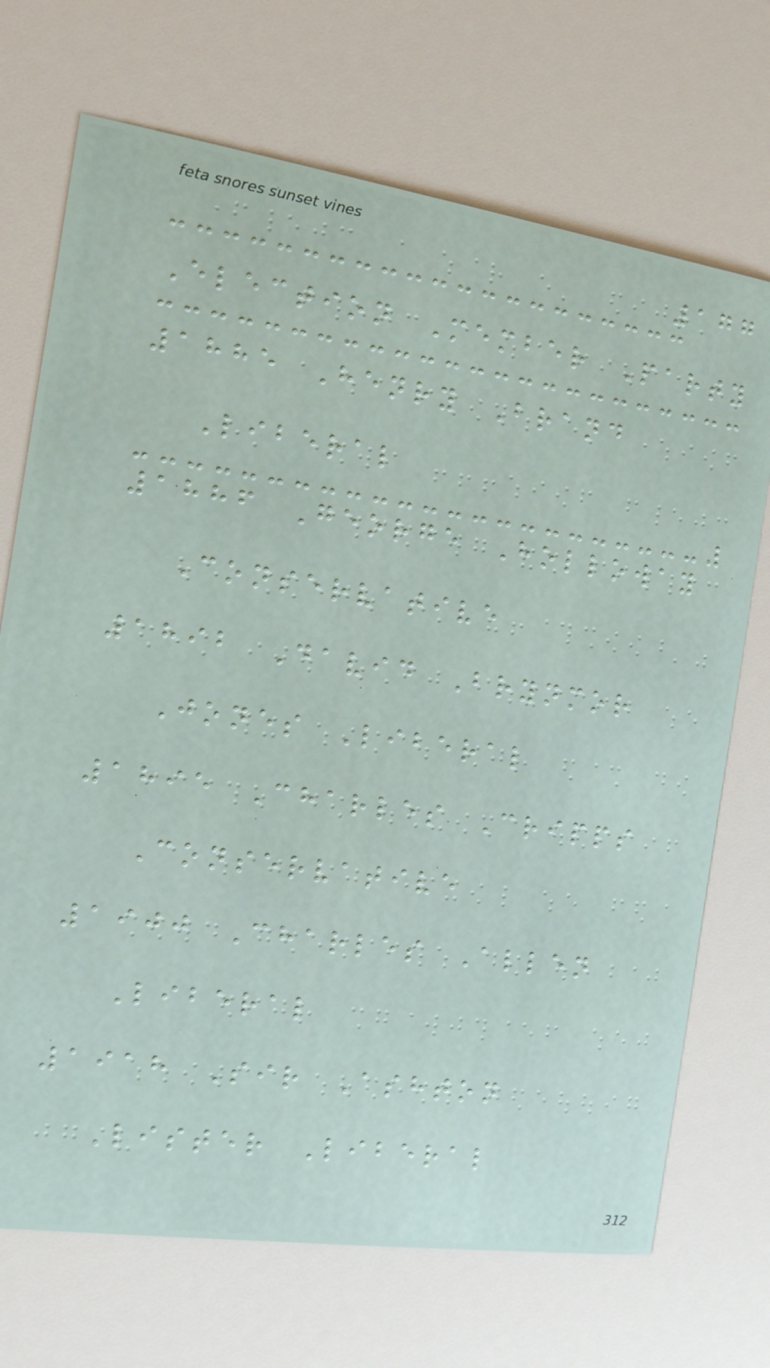177
Election Member Party
1885 Henry Brand
Liberal
1886 George Holloway
Conservative
1892 David Brynmor
Jones Liberal
1895 Charles Cripps
Conservative
1900 Charles Allen
Liberal
1918 Sir Ashton
Lister Liberal
